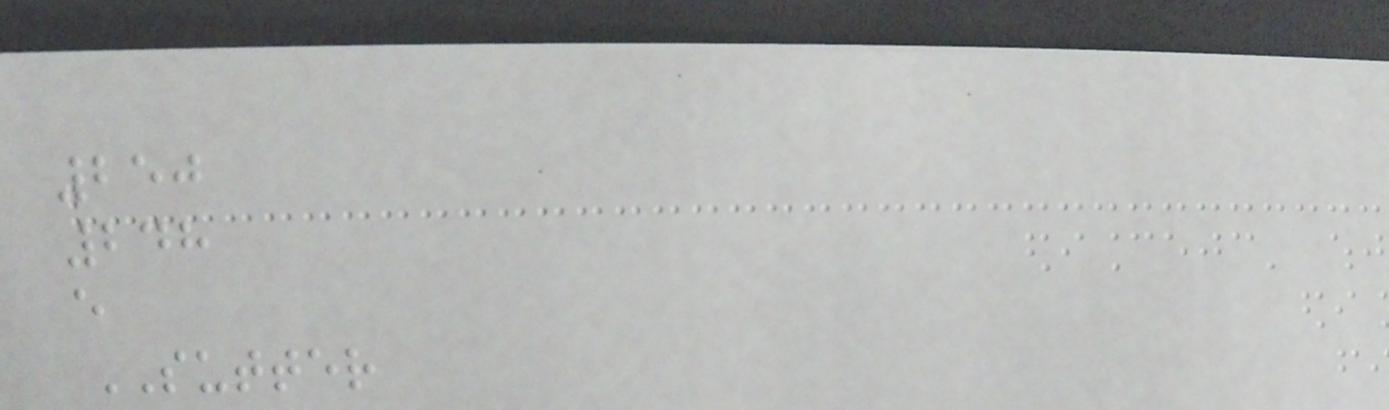250
248
e
SUTTER
